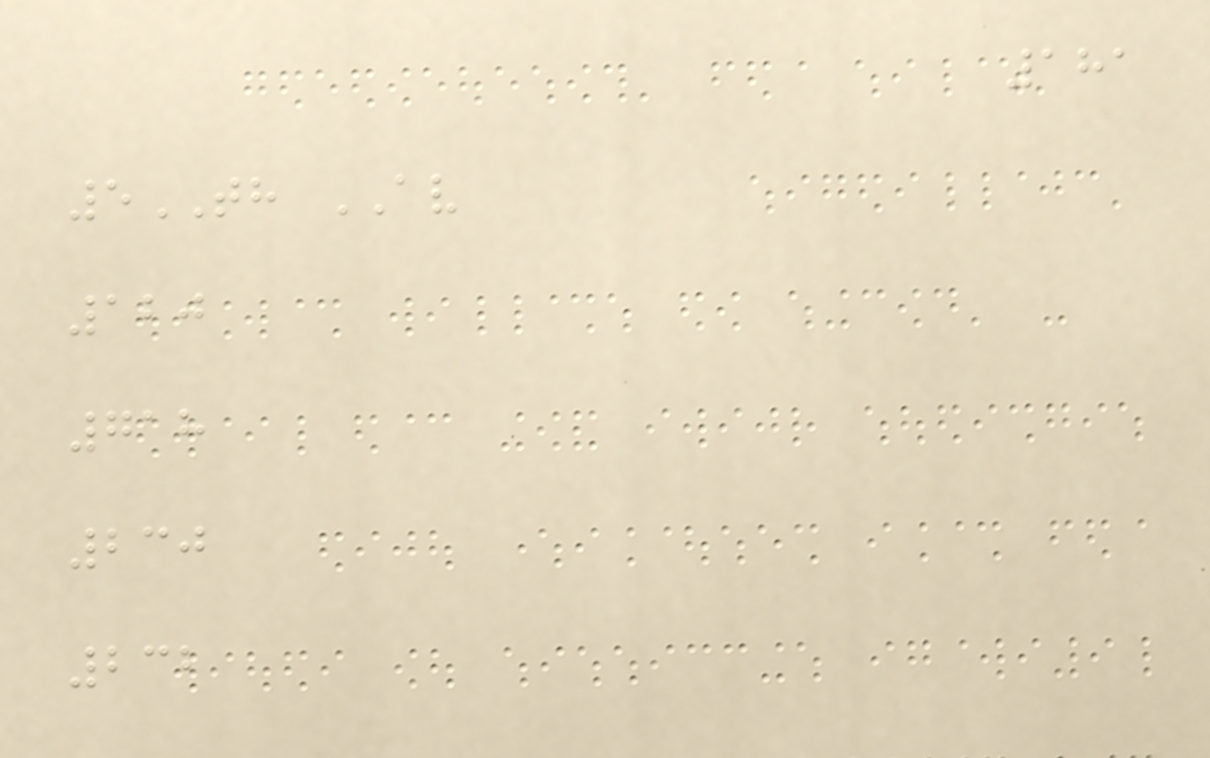181
5TH AV
120
718
230
232
